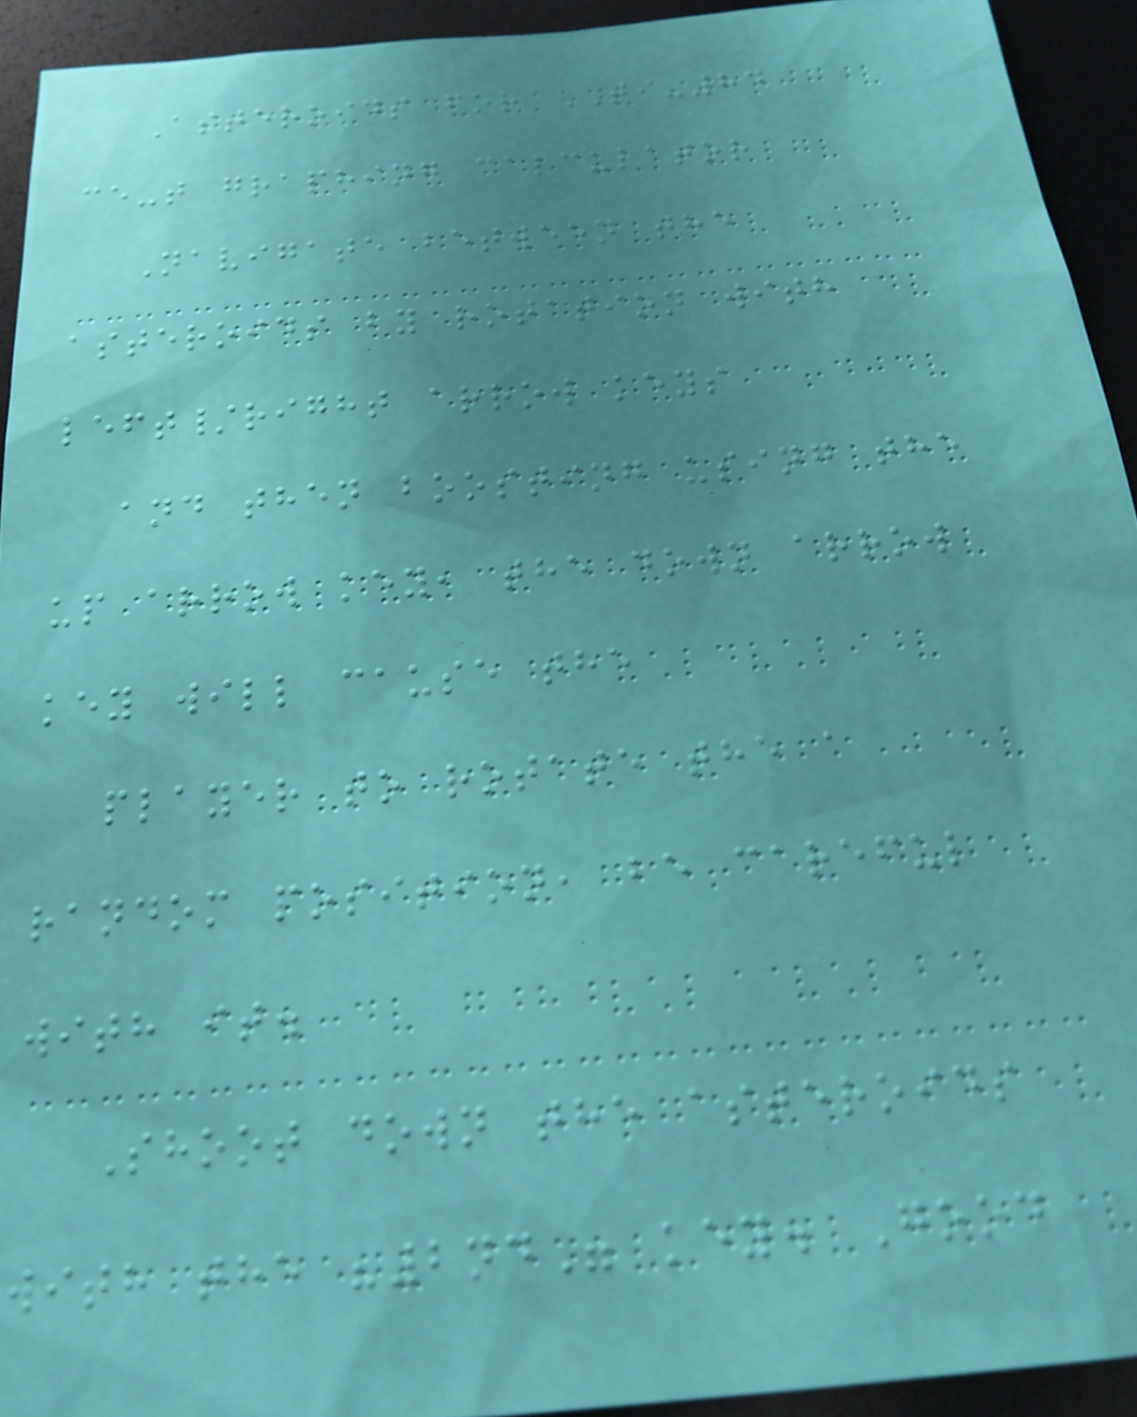Asteroids for TI-84
ce-t graphing calculator
Navigate between the
asteroids by rotation with
left/right arrow keys
and then boosting using the
up arrow key, the down arrow
key will cause the
player to rotate the a
random position, be careful
with it.
Shoot down the asteroids
with the "2nd" key. Good
